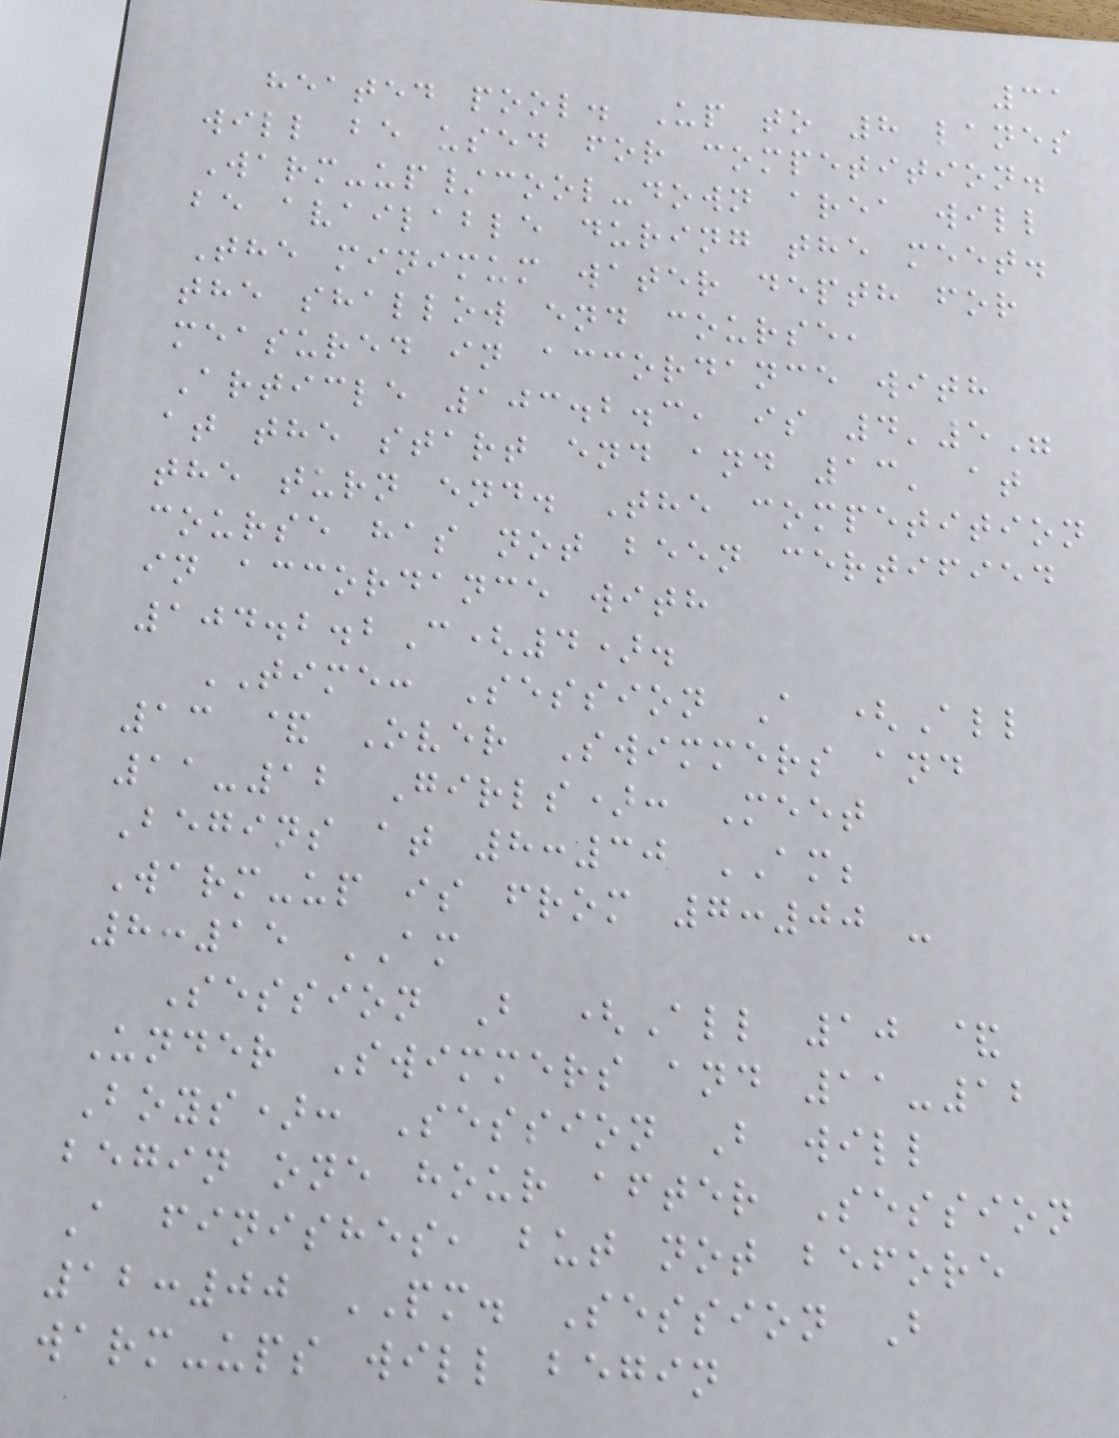31
heated pool. Up to 8 lanes
will be used for competition.
Warm-up/cool-down area will
be available during the meet.
The minimum water depth for
the shallow end course,
measured in accordance with
Article 103.2.3, is 4'5"
at the start end and 13' at
the turn end. The competition
course has not been certified
in accordance with
104.2.2C(4).
TIME: Session A (All
13 & Over Swimmers and
11-12 Girls): Meet
Begins at 8:30 AM;
Warm-up is from 7:00 -
8:15 AM
Session B (All 10 &
Under Swimmers and 11-12
Boys): Session B will
begin one hour after Session
A finishes, but not before
12:00 PM. Session B
warm-ups will begin
